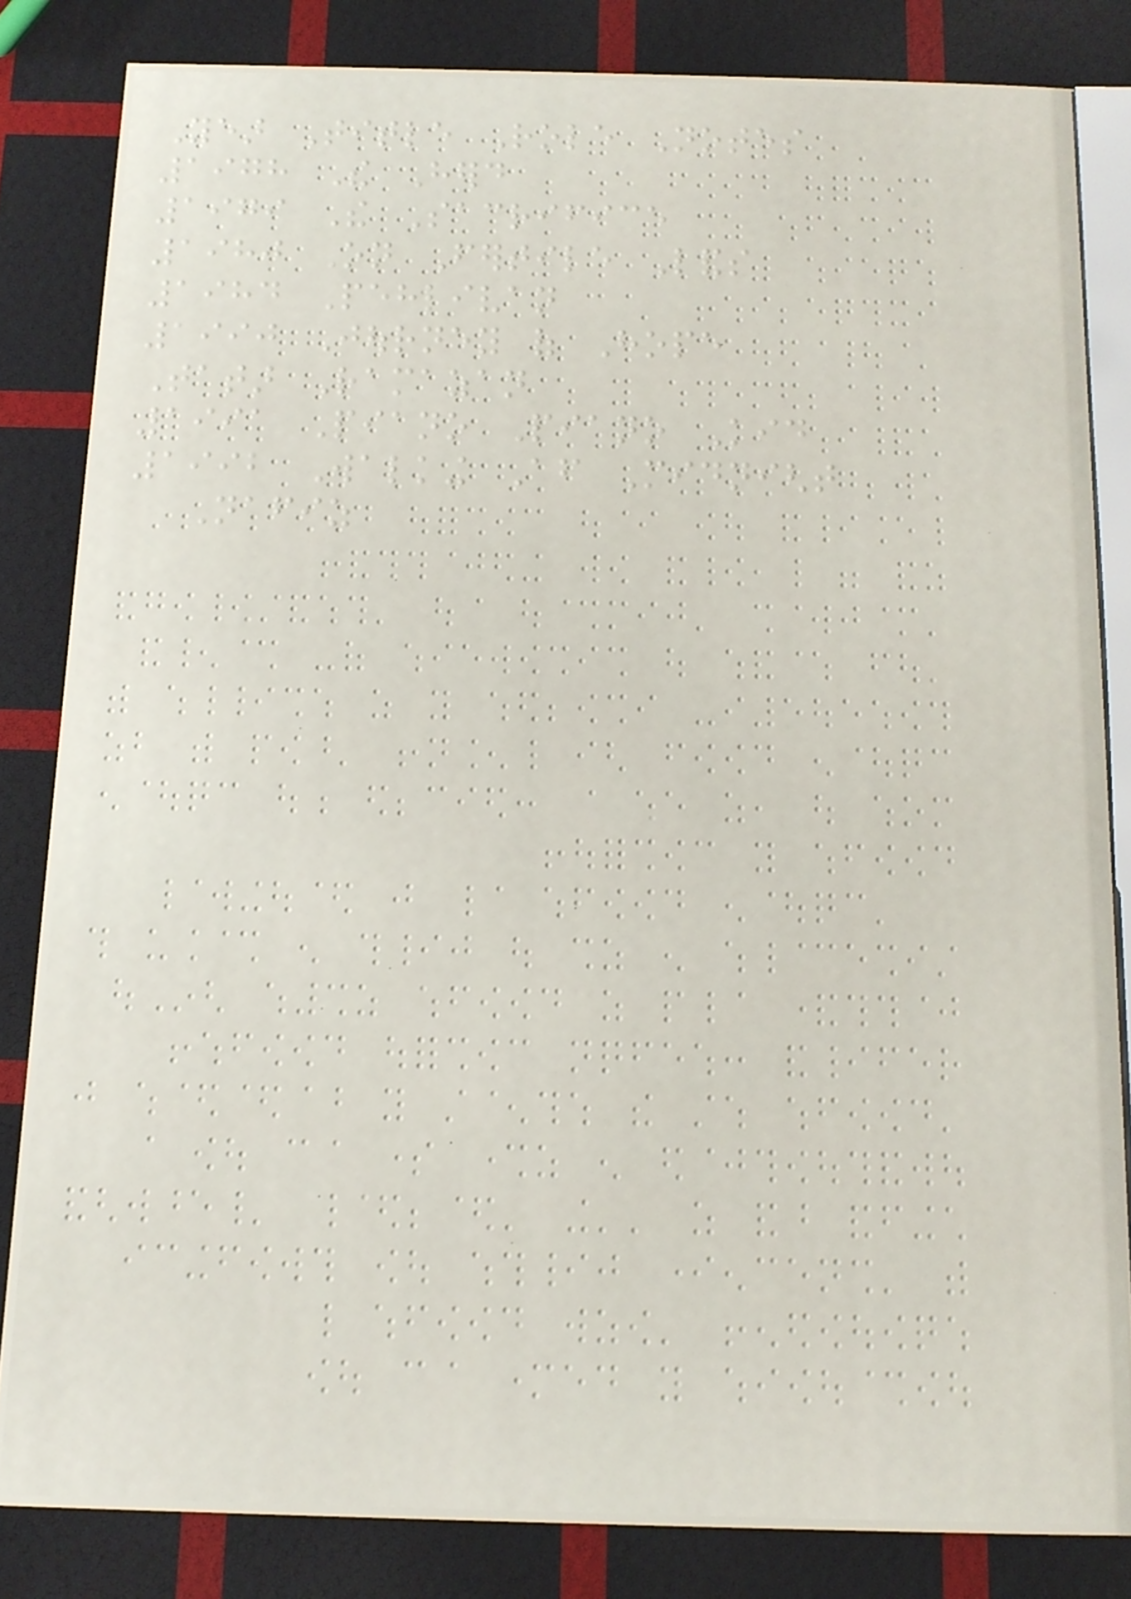Year Title Role Notes
1978 The Herd
1979 The Sacrifice
1980 On Fertile Lands
1984 Pehlivan
1990 Journey of Hope
Tatar Ramazan
1991 Piano Piano Kid
1992 Walking After Midnight
Nafiz
